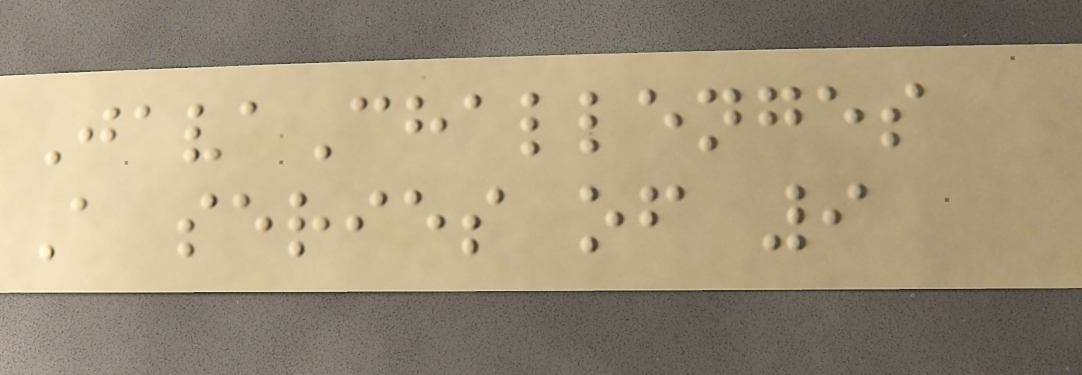JavaChallenges
A series of 9
